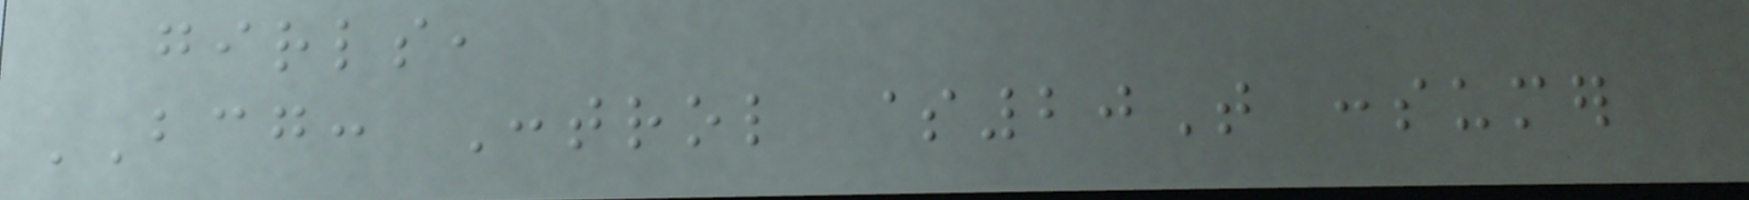girls,
BCG: Control $20T consumer
